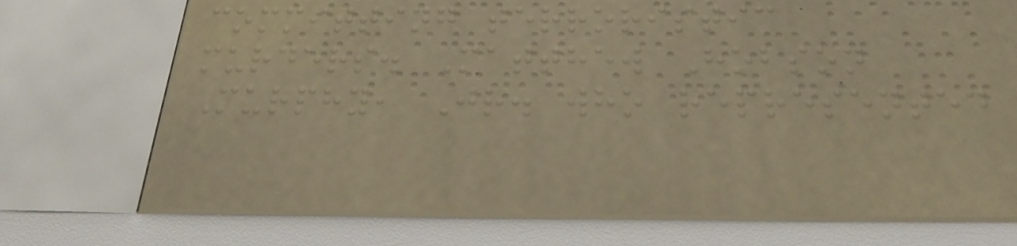committing terroristic
murders. Matthew Hobson
Murphy, Jr. who represented
